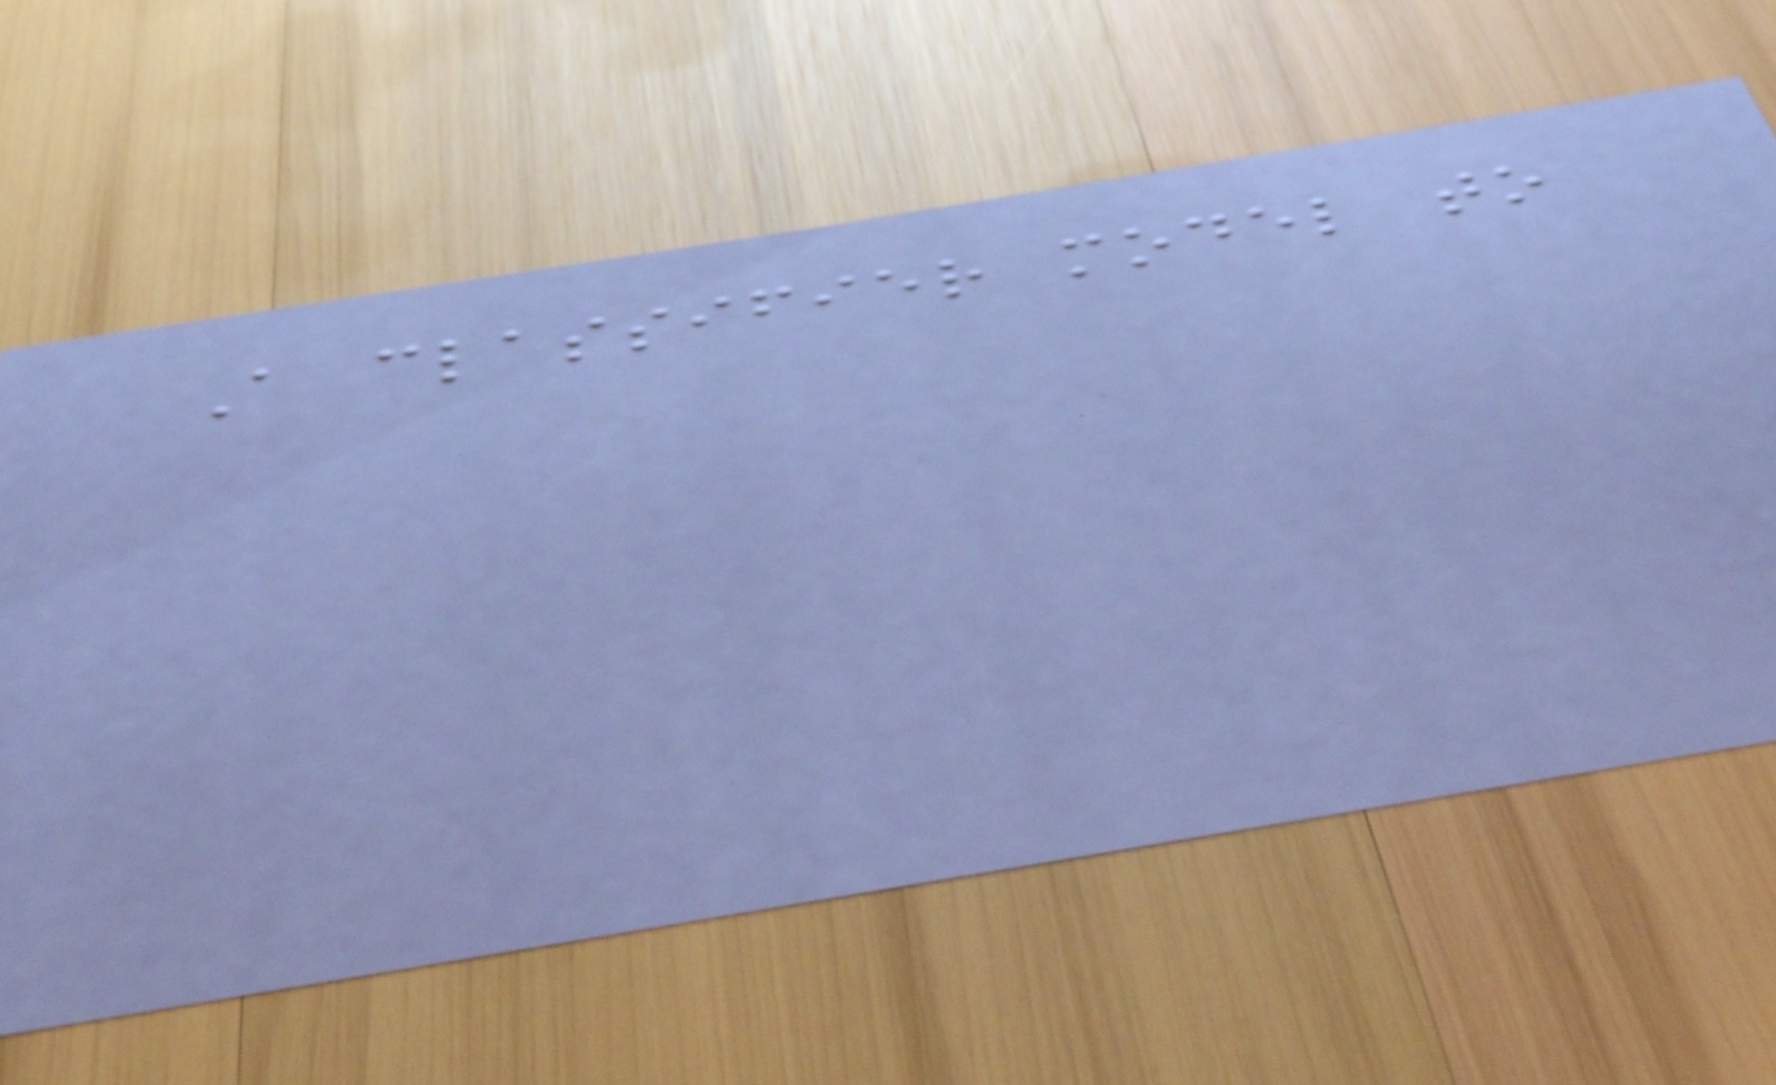A classifier model to
